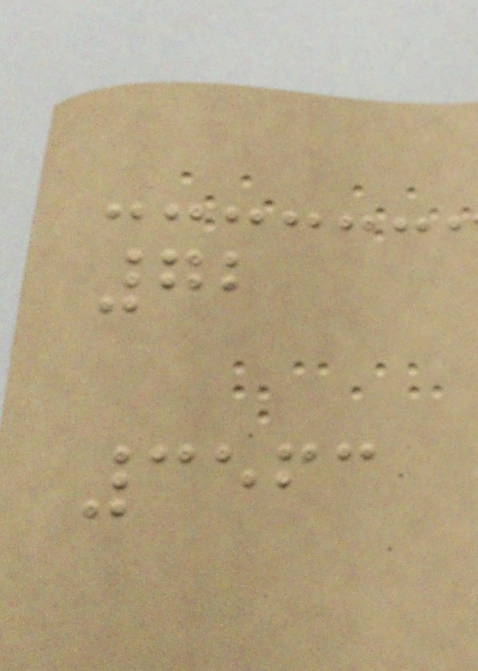72
3563
